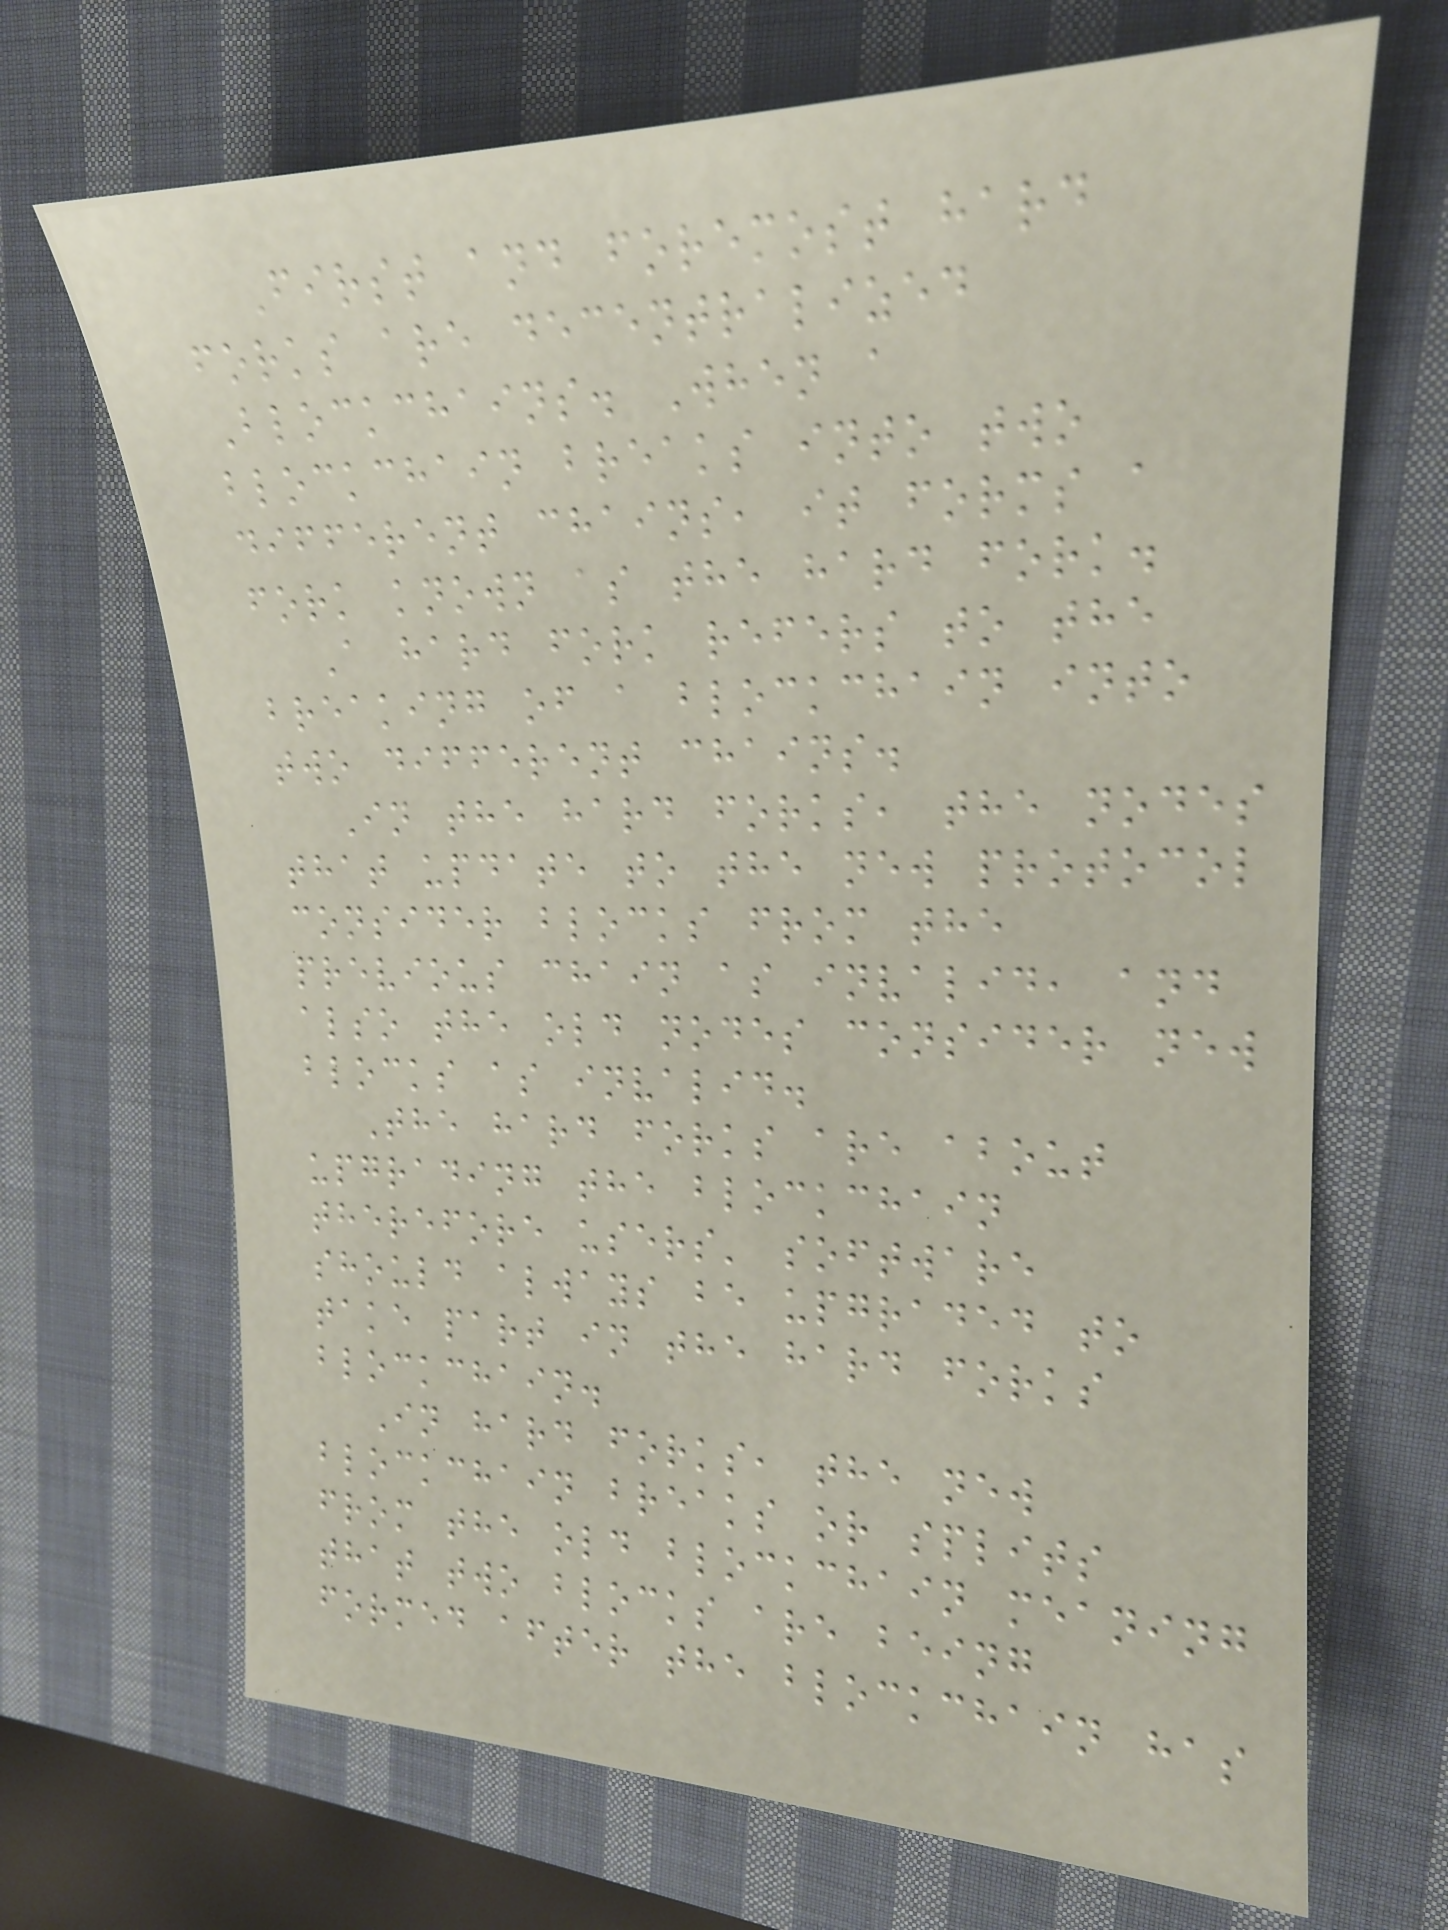First and foremost hard
forks are decentralized
Blockchains. When a
blockchain breaks into two
different chains, it forms a
fork known as the hard fork.
A hard fork refers to the
breaking of a blockchain into
two different chains.
In the hard forks, the nodes
that update to the new protocol
consider blocks from the
previous chain as invalid, and
also the old nodes consider new
blocks as invalid.
The hard forks are about
upgrading the blockchain
therefore users' software
should always be upgraded to
take part in the hard forks
blockchain.
In hard forks, the new
blockchain breaks or splits
from the old blockchain meaning
that two blocks are being
formed after the blockchain has
